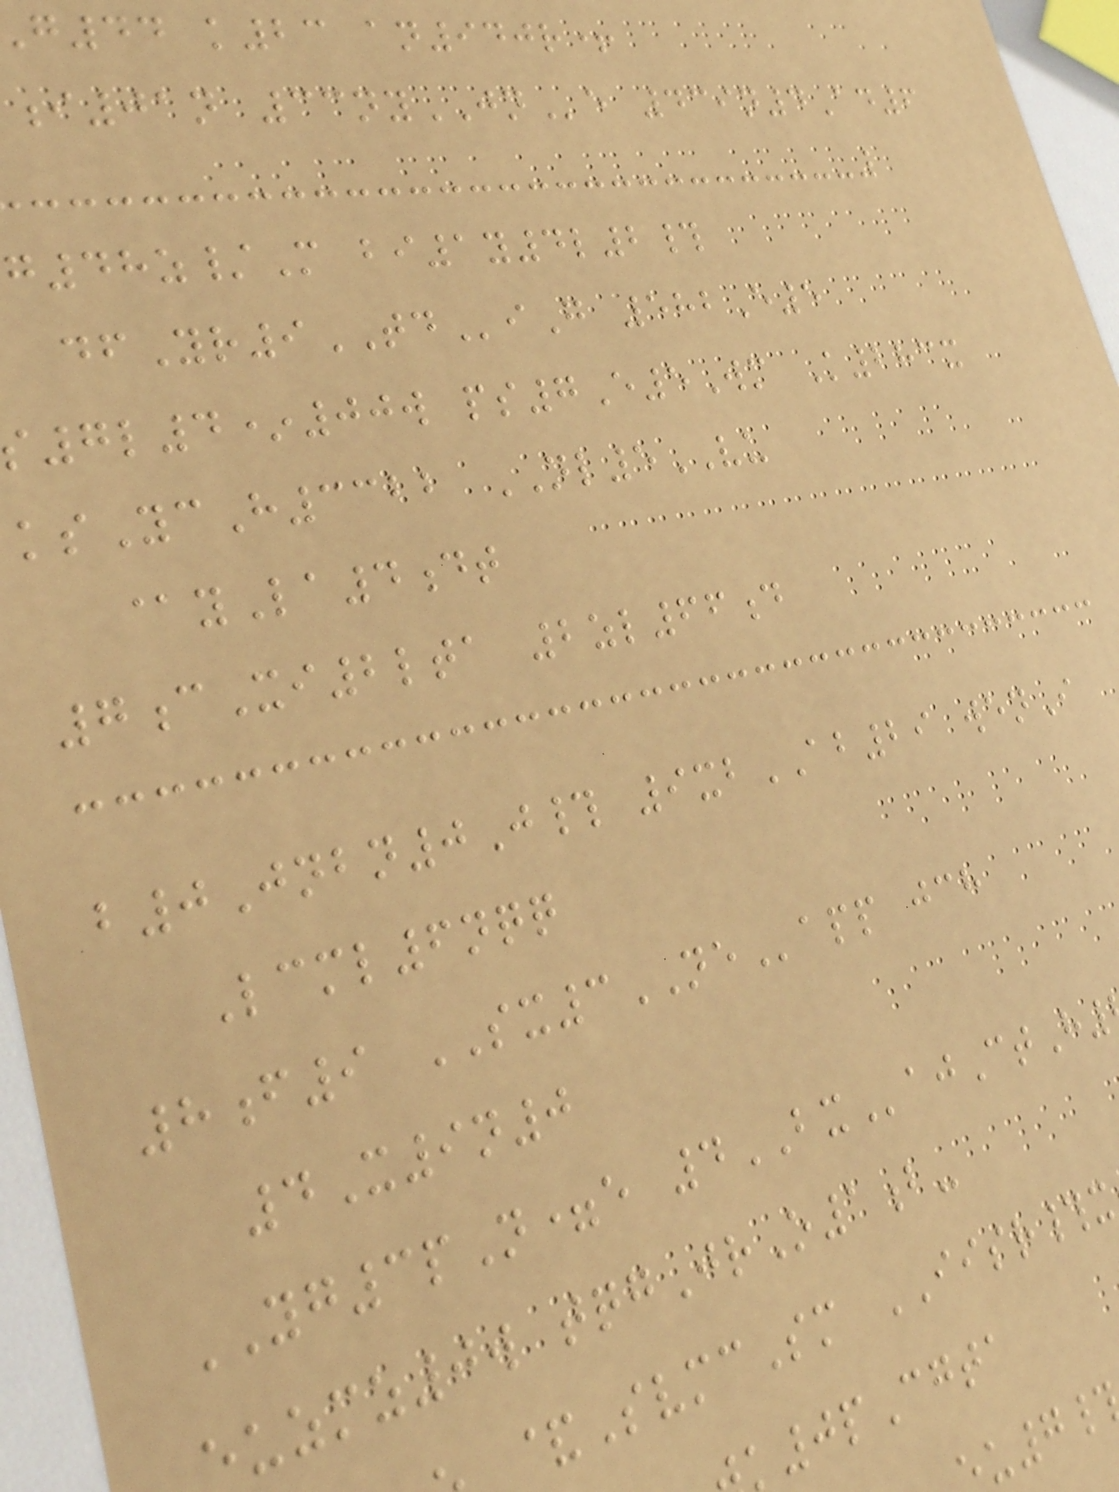g44 k23 an940r+
i01n 33nyJNe 439n4Ad6
g48z/M bi1y4l2#
dfYr9TDiG 582E5
7l4*00w ps7E5Wm K283x
ksYcH3322 NL5VU
@yLa4dt
7cXi2lta 2zl66d
b0Jnbn0J# 9xbAB29 wenI
Lcml6nqq
8f9 SX3NEapp jch
4X9n0
YG3pN=e 4BXajCtH
uzmz0w tqgJrO1b-
&SvmcSm IISR#x
0pCgta
